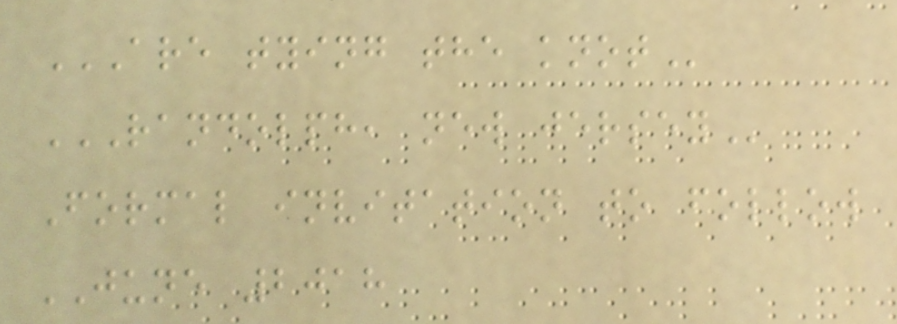ARE TYING THE KNOT
RANDOLPH, NEW JERSEY
Formal invitation to follow
JUNE 2018
